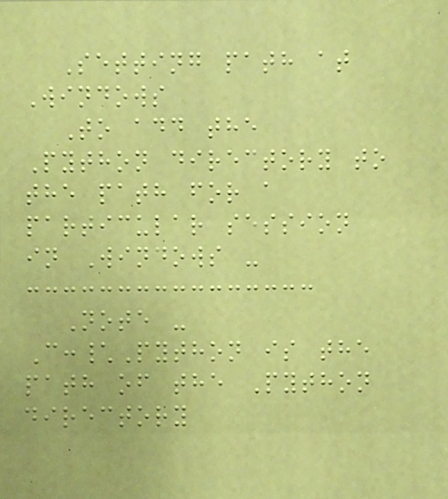Setting path at
Windows
To add the
Python directory to
the path for a
particular session
in Windows -
Note -
C:\Python is the
path of the Python
directory
